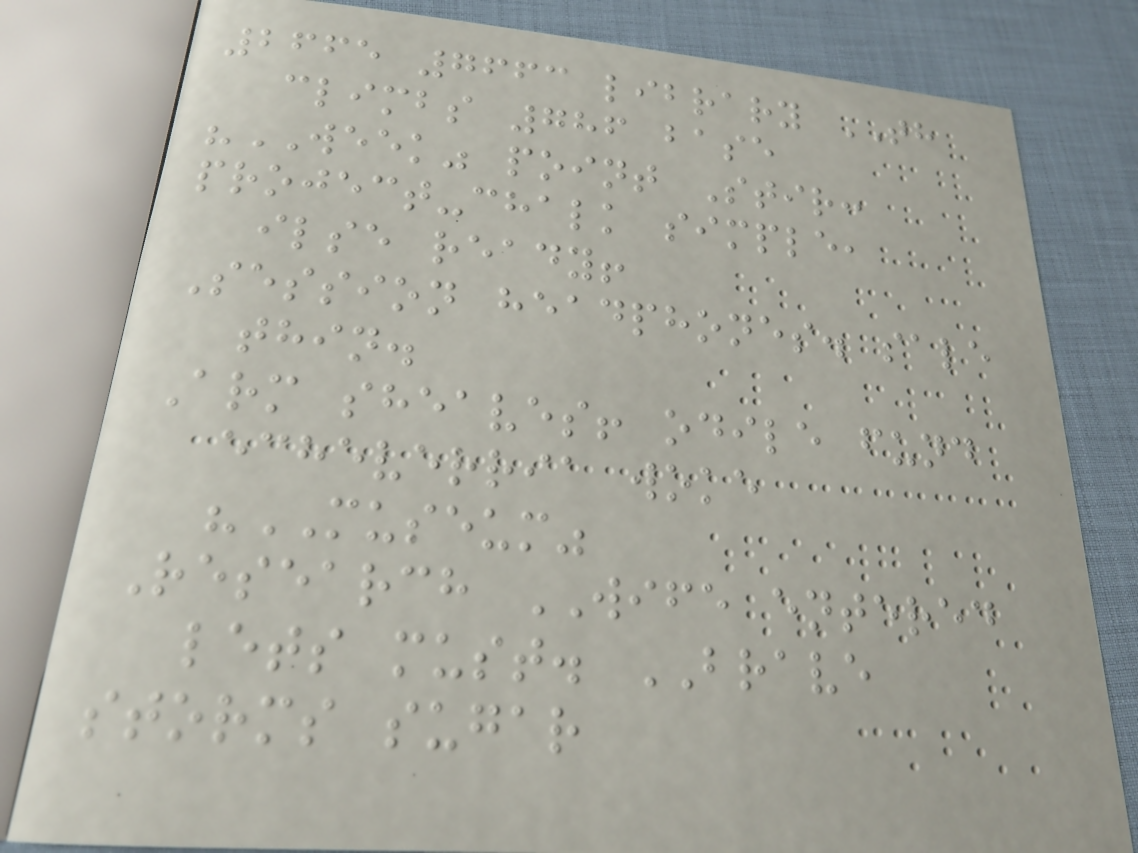2665 7663 library TH
climbs 786 base
"WEEK" point Stir:
project-chalk simple,
ilse ready!
Session headphones. sale
thin.
Arm sheaves! odile fund
echeverria woke
"MUSEUM"
Research WIFE entered
lets must. BRAVE
storms sugar
